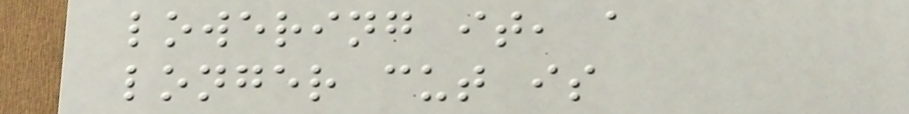lowering it, a
longer cut is
